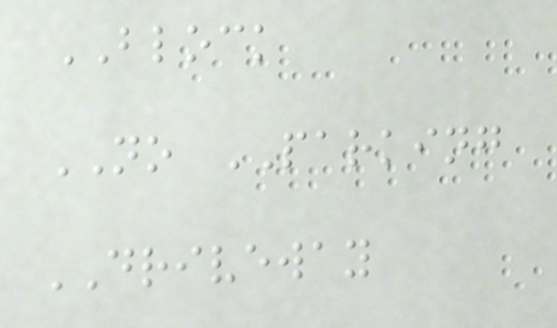BLOCK
NO PARKING
DRIVEWAY
